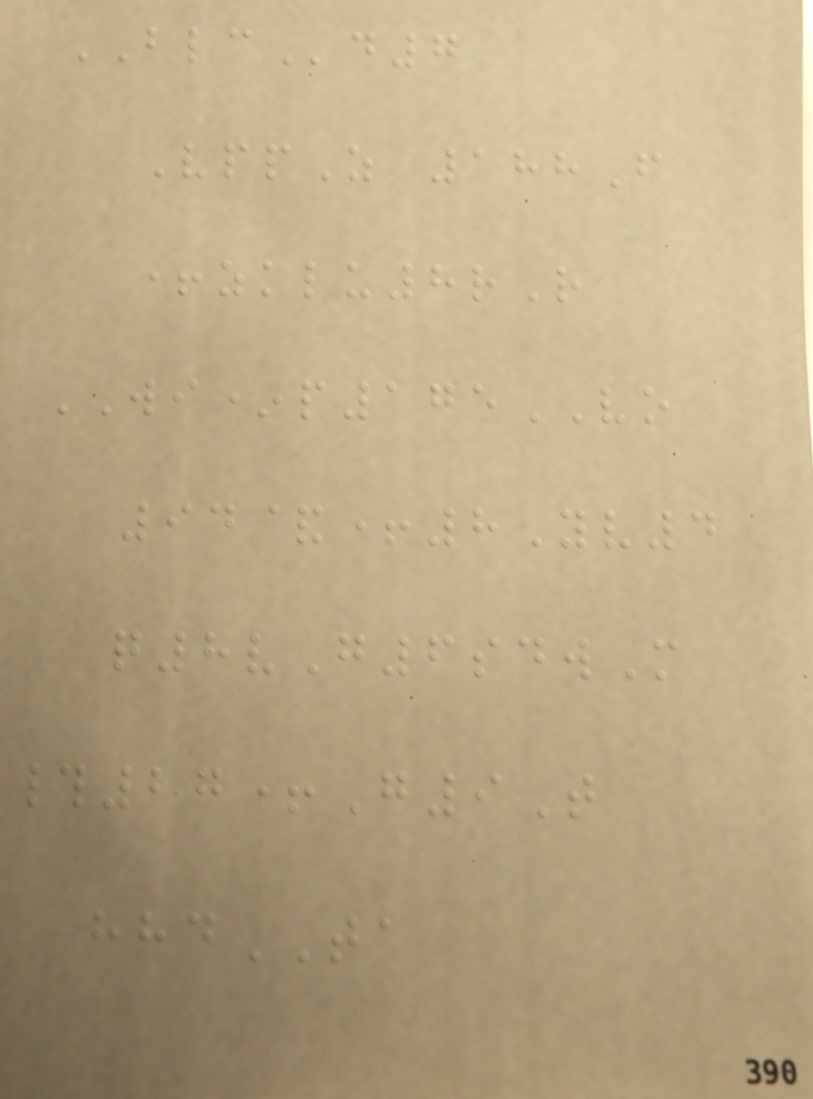BLCd7
VppZ 188F
+zklu8rR
WI*p175VO
94&+8Yv4
q8vG6sdwM
#27+G9T
hhdTA
